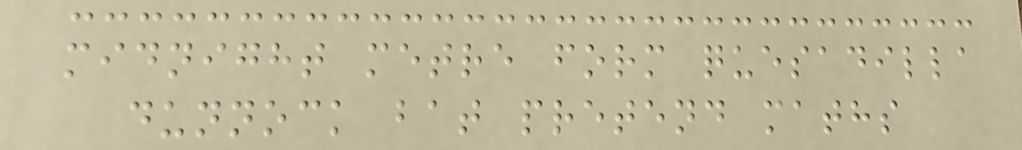midnight metre form quesadilla
dunnock bat pretend maths
